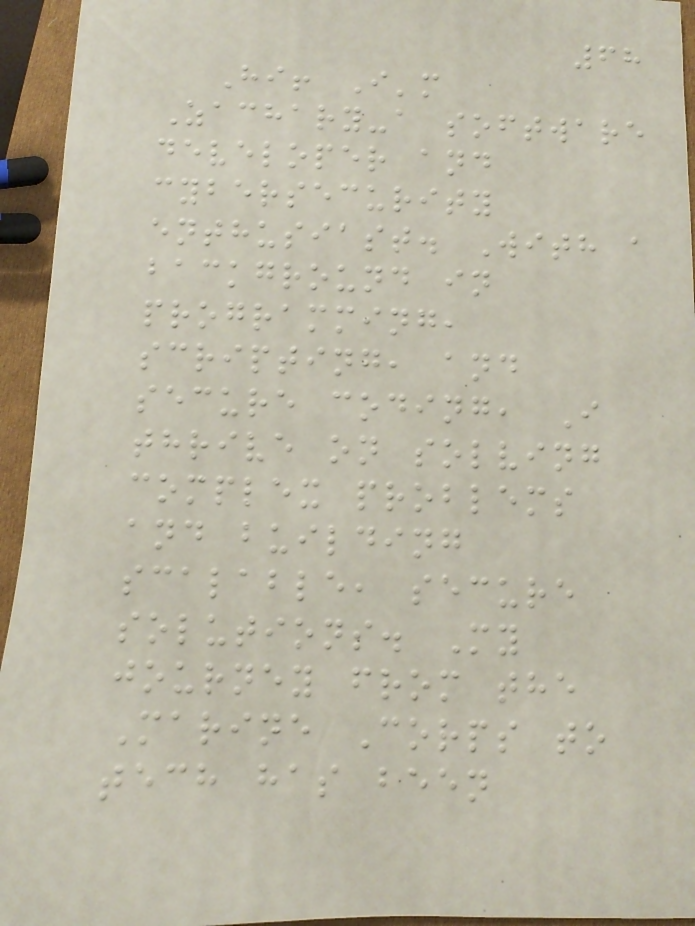68
Hi! I'm
Zachary-a software
developer and
cybersecurity
enthusiast. With a
background in
programming,
scripting, and
secure coding, I
thrive on solving
complex problems
and building
scalable, secure
solutions. My
journey from the
Marine Corps to
tech has been
